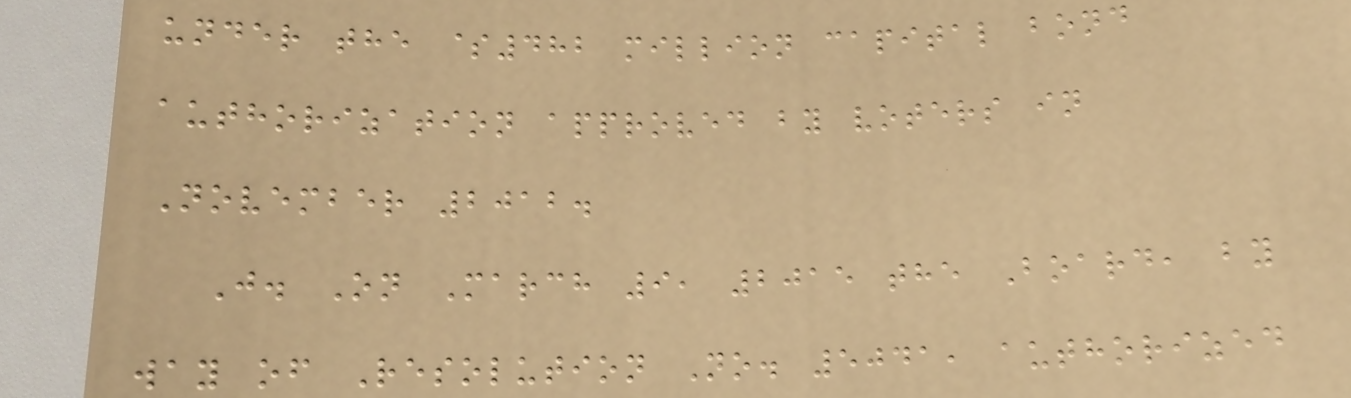under the $482 million capital bond
authorization approved by voters in
November 2012.
J. On March 9, 2015 the Board, by
way of Resolution No. 5041, authorized
